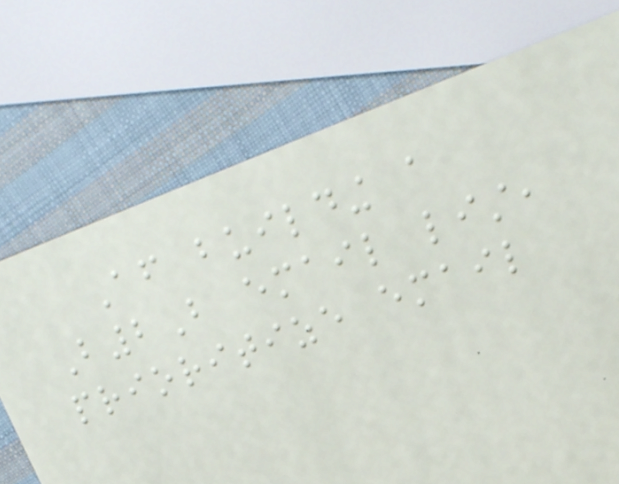After building a
B2B email list,
prioritize email
